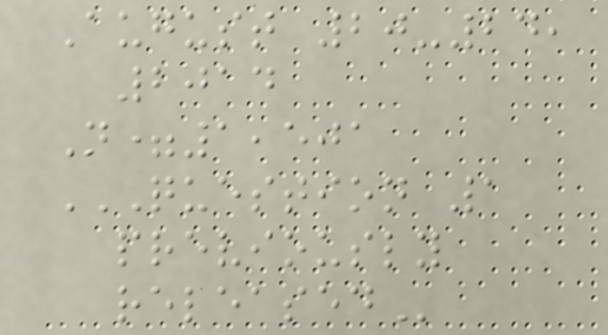August 20-24,
2014
N=1,501
QUESTION 1
PREVIOUSLY
RELEASED
